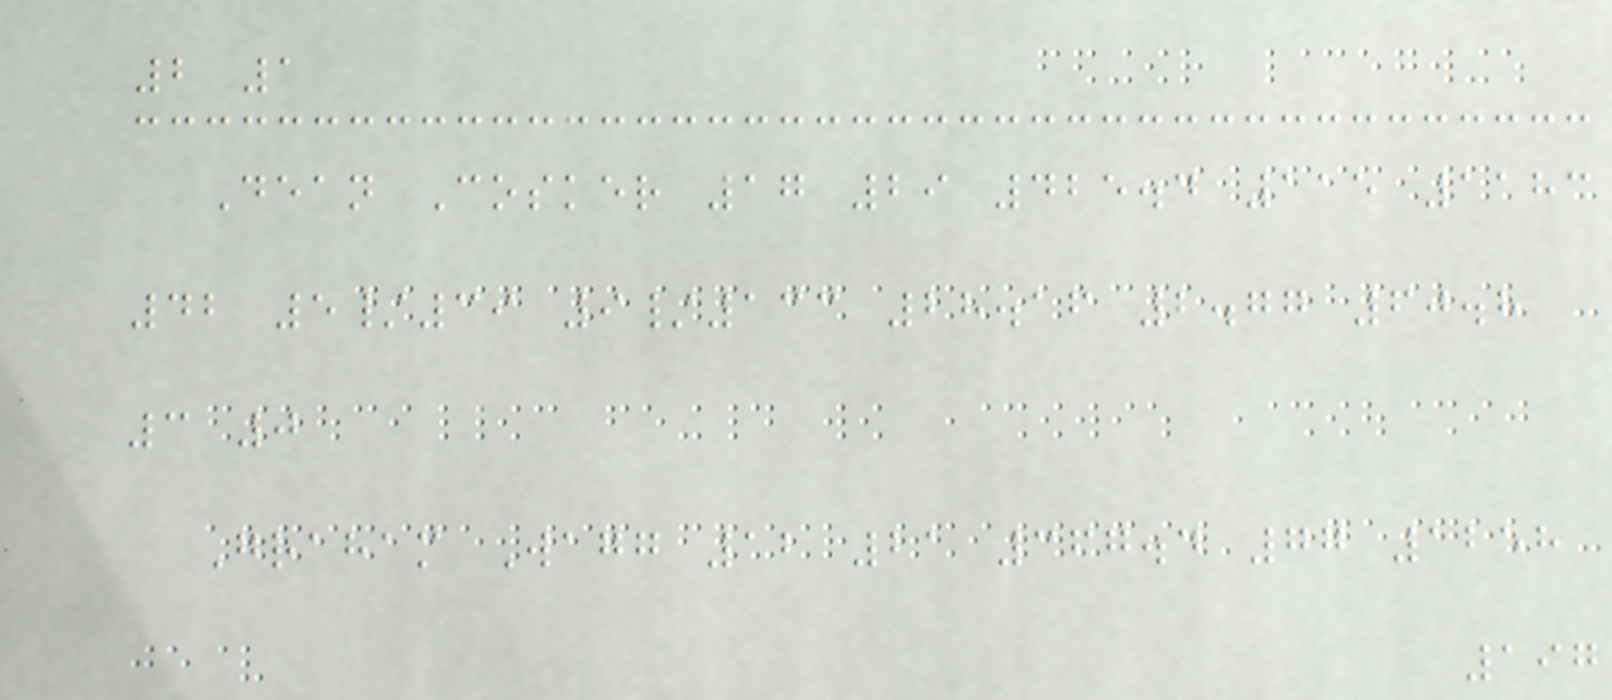2 1
Dean Cosker 17 29 425.4 115 1183
42 5/39 9/133 28.16 2.77 60.8
3 0
Graham Wagg 12 21 367.4 77 1258
197
